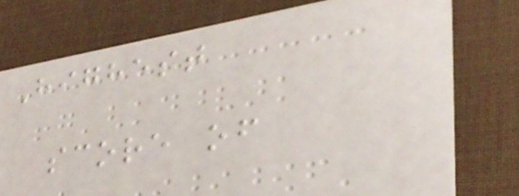Highest
score of
